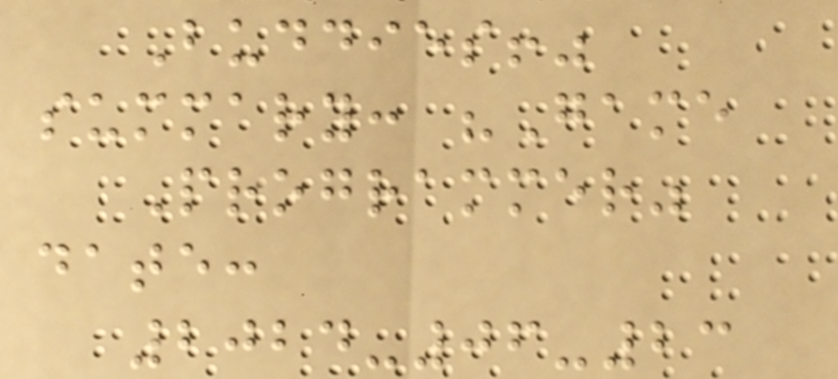Buddies!"
summary: "Game
Programmer"
date:
2024-06-23
